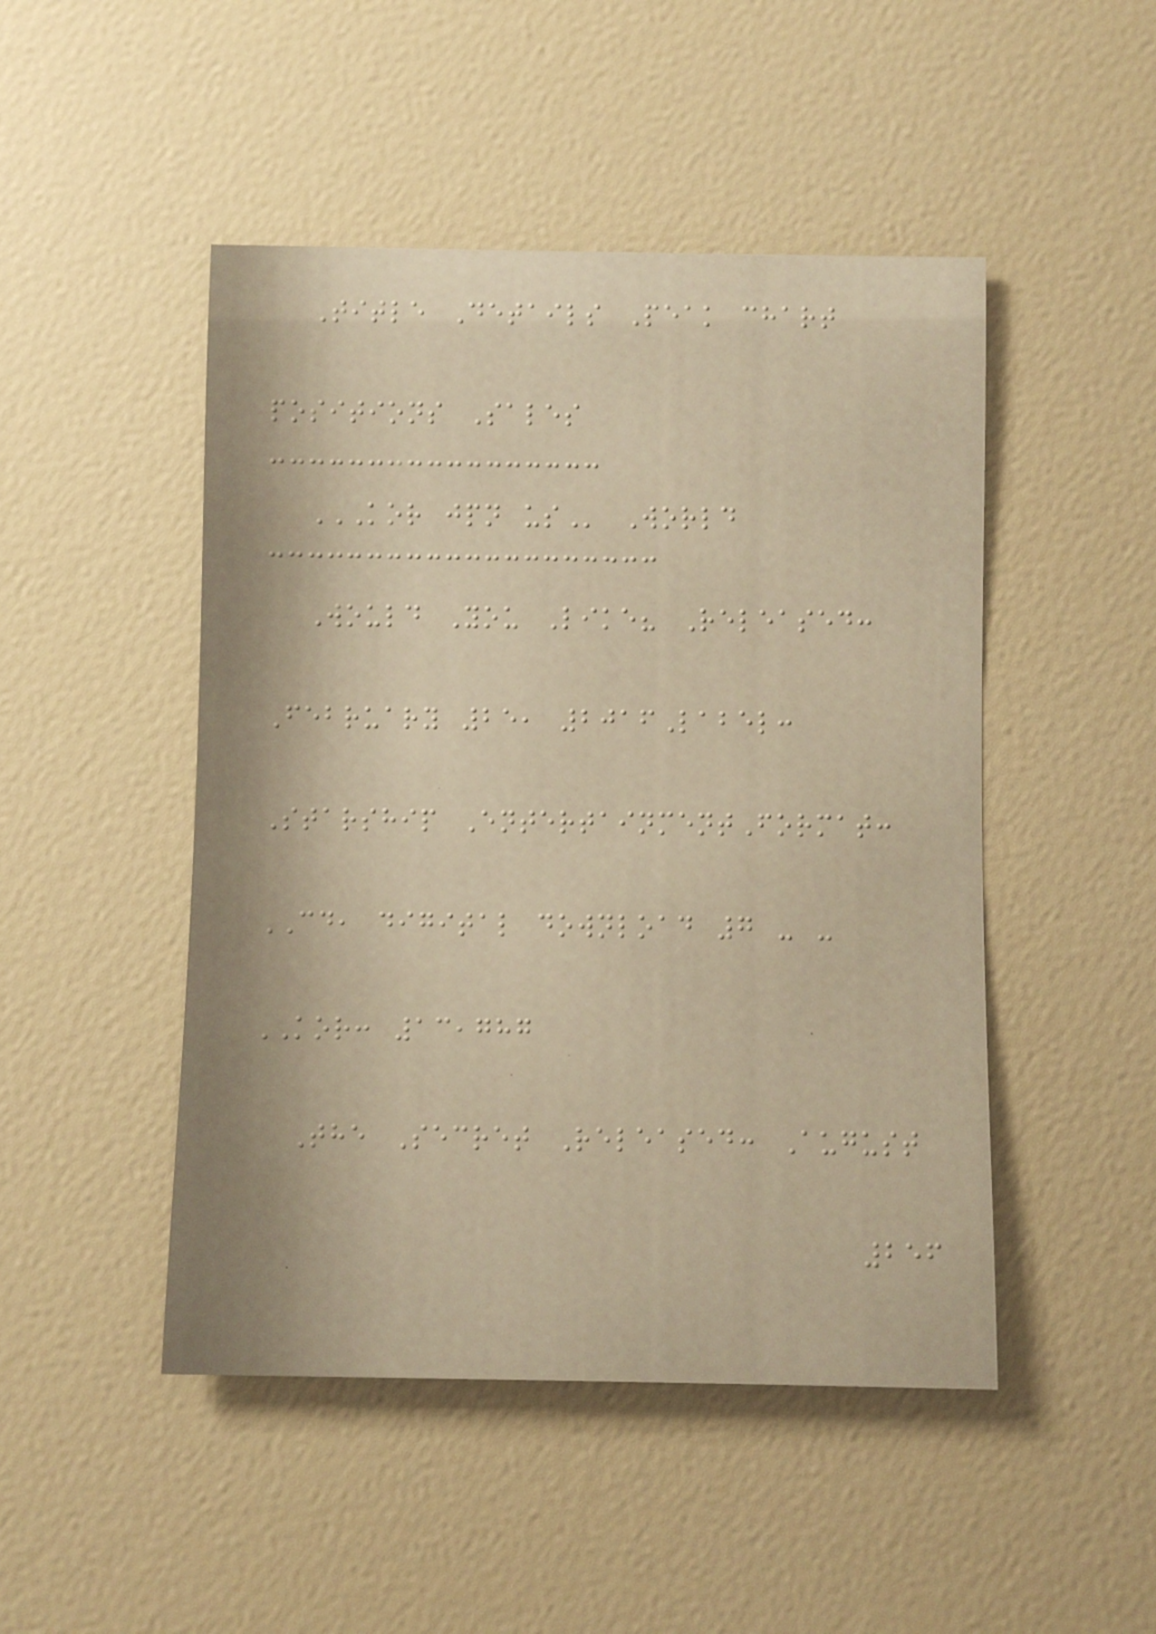Title Details Peak chart
positions Sales
KOR JPN US World
Would You Like? Released:
February 25, 2016Label:
Starship EntertainmentFormat:
CD, digital download 7 - -
KOR: 13,787
The Secret Released: August
256
